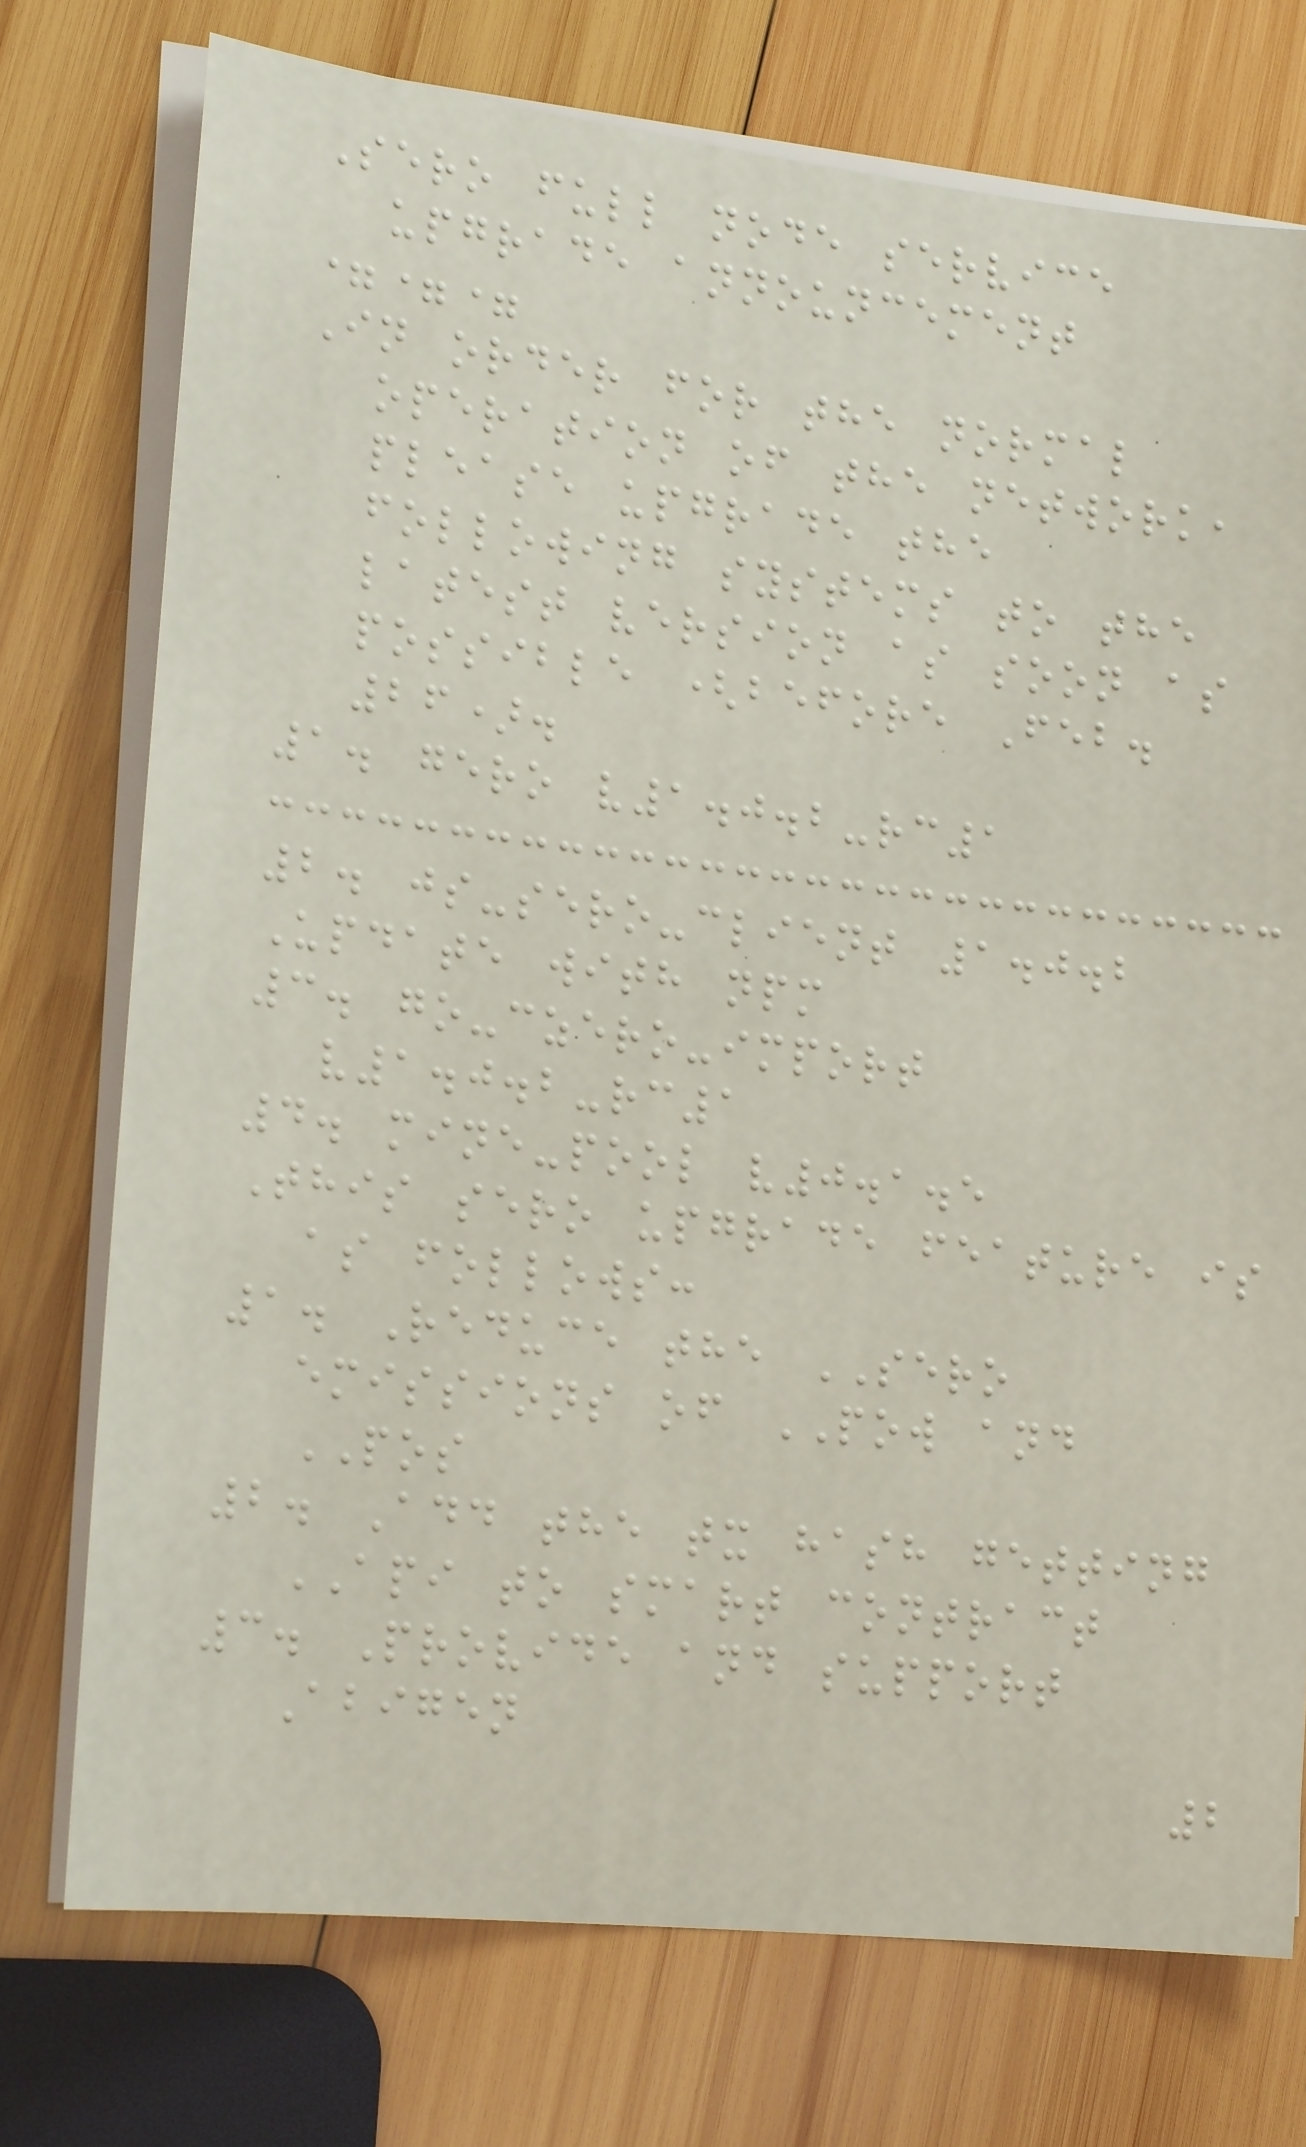Sero full node service
upgrade announcement
===
In order for the normal
operation of the network,
please upgrade the
following systems to the
latest version as soon as
possible (before Feb.
26).
1. gero v1.0.2-rc1
2. js-sero-client 1.0.2
Update with npm
3. go-czero-import
v1.0.2-rc1
4. mine-pool v0.1.5
This sero upgrade feature is
as follows:
1. Reduce the SERO
emissions of POW and
POS
2. Add the tx hash getting
API to smart contract
3. Provide and support
Abigen
2
